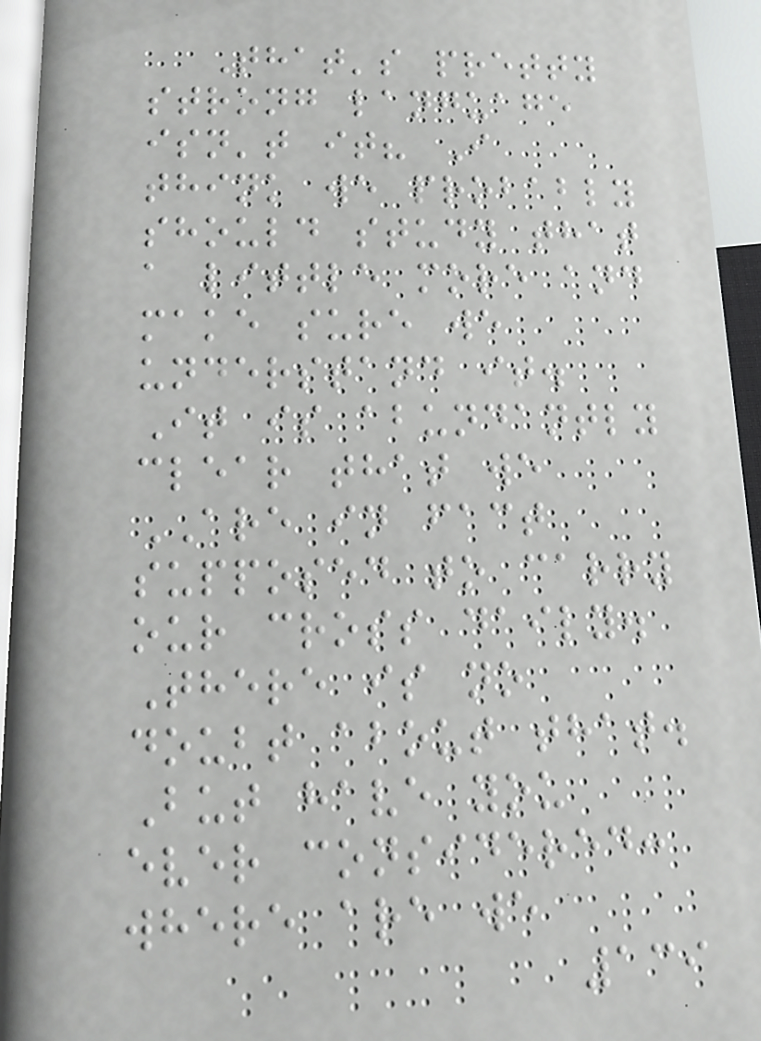That's pretty
strong language
isn't it? I
think we probably
should study that
a little more and
make sure we
understand it.
It is abundantly
clear that we
ARE in fact
supposed to carry
our cross daily.
There is no
doubt about that.
But have you
ever considered:
where are we
139
